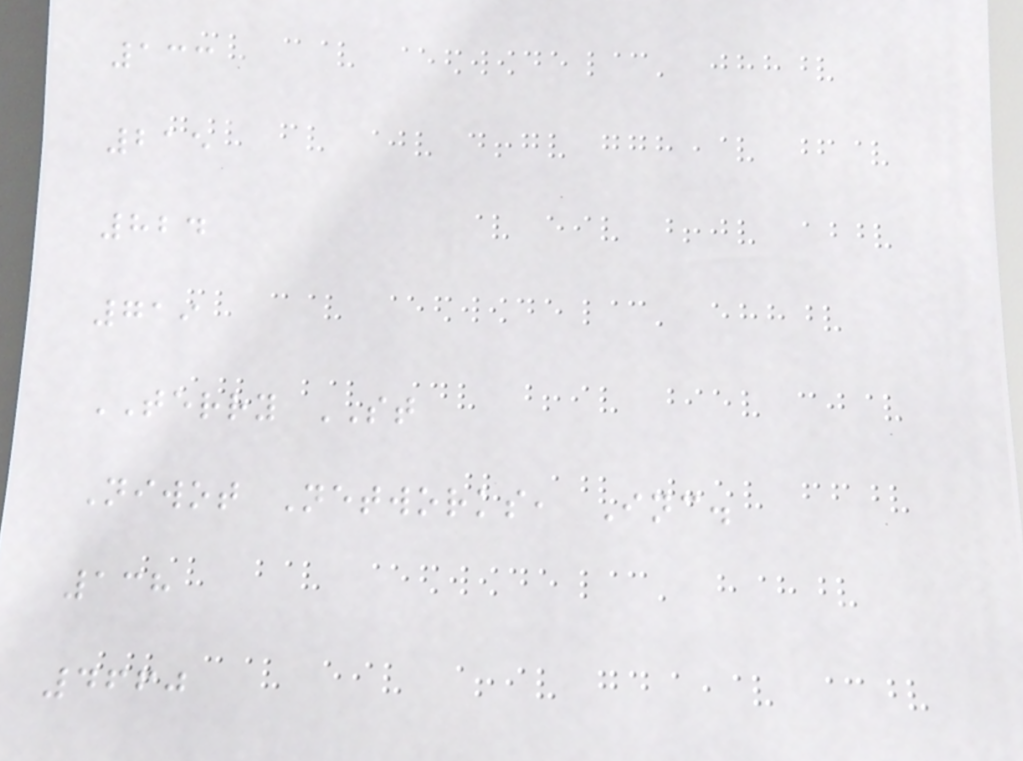133
215
824
719
TERRY ST
Niwot Networks, Inc.
138
4660
